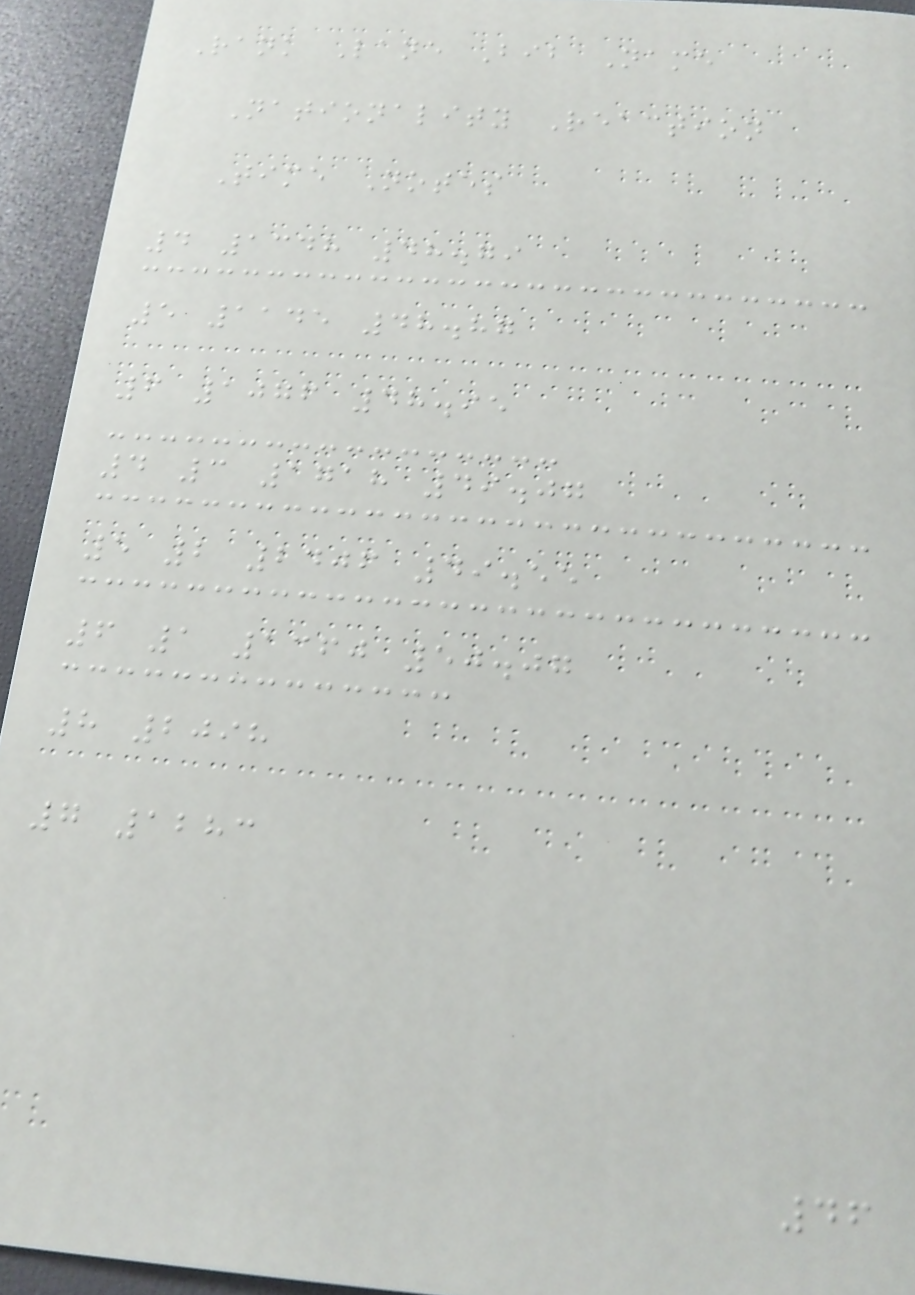Rank Lane Bib Name
Nationality Reaction
Time Notes
4 1348 48.79
5 1145 48.87
6 1076 48.95
4 3 1718 49.07
5 2 2406 49.55
6 1 1360 50.07
8 2098
7 1283
46
